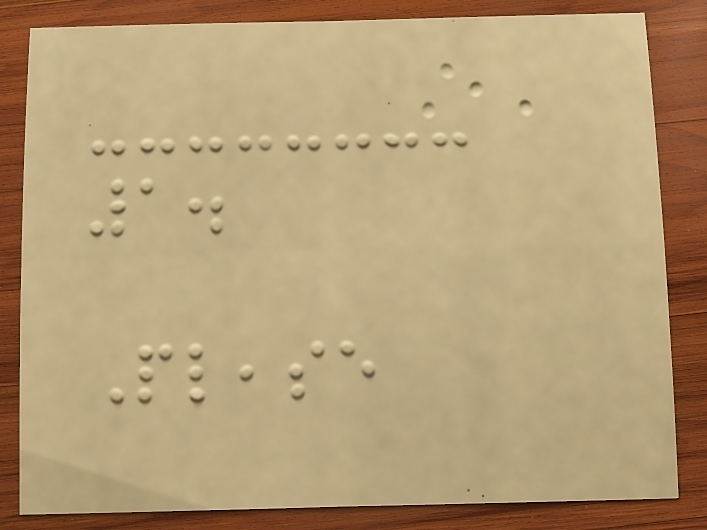1.
Please
